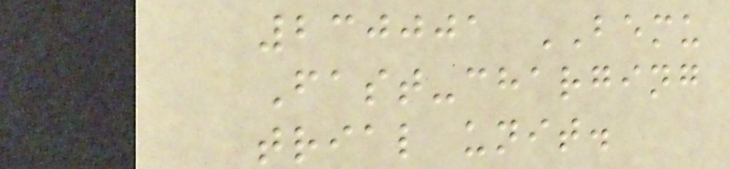230001 BEMU
Fast-charging
trial unit.
